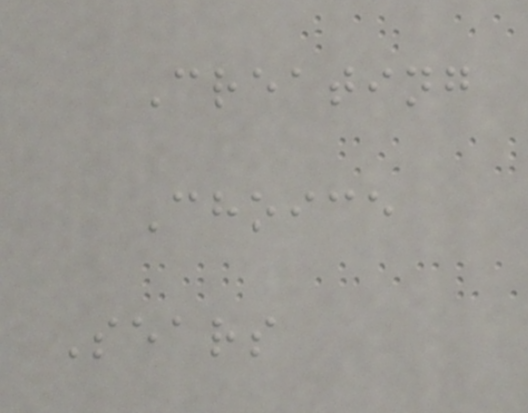Creating
Choice
Sears
